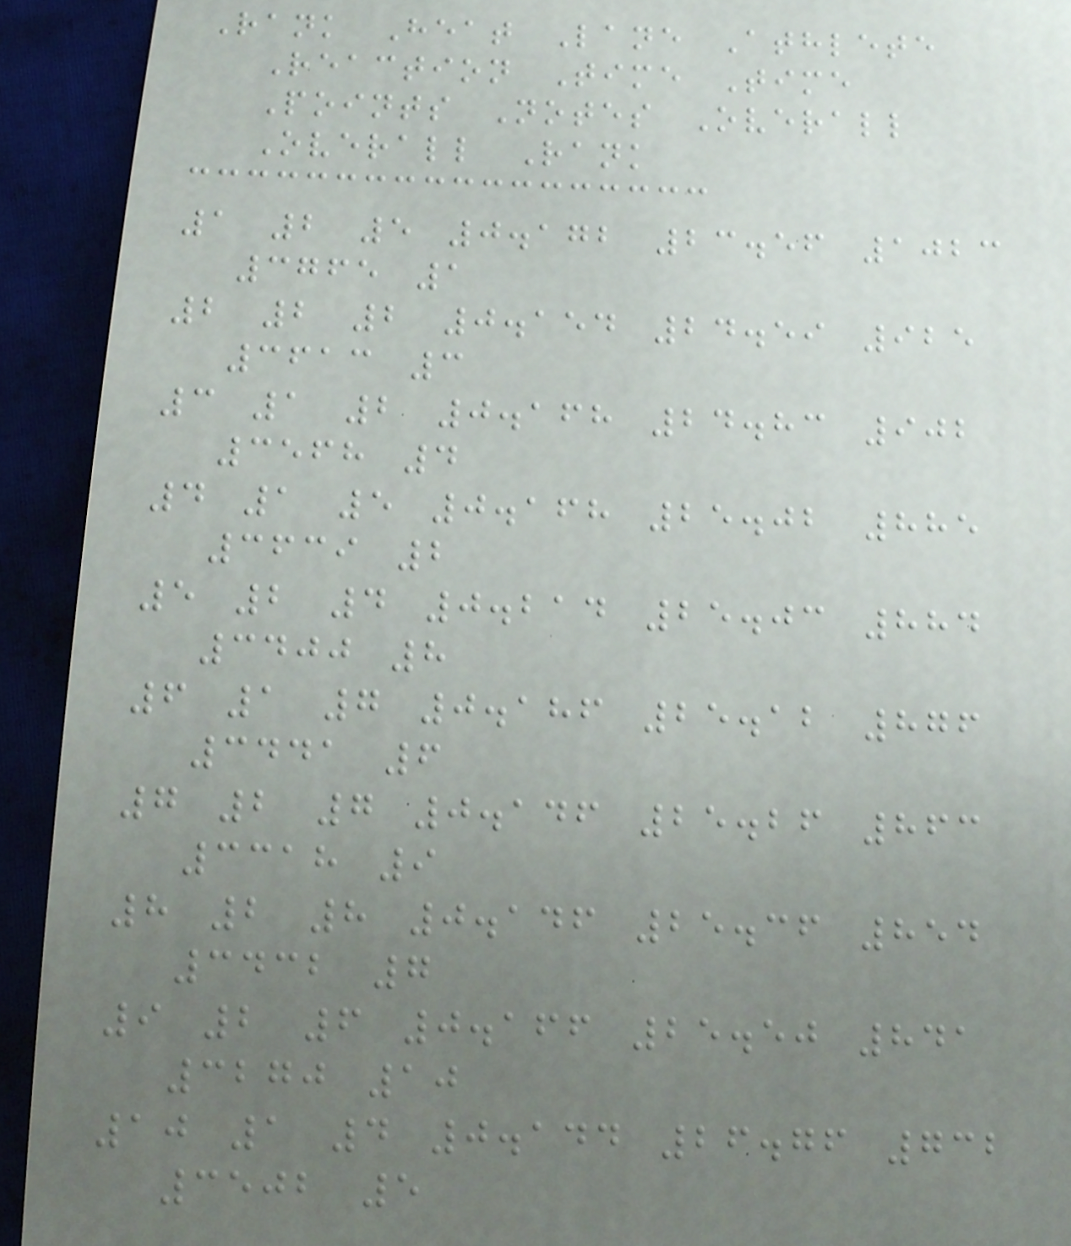Rank Heat Lane Athlete
Reaction Time Time
Points Notes Overall
Overall Rank
1 2 5 0.172 23.56 1023
3765 1
2 2 2 0.154 24.59 925
3613 3
3 1 2 0.168 24.83 902
3568 4
4 1 5 0.168 25.02 885
3639 2
5 2 4 0.214 25.03 884
3400 8
6 1 7 0.186 25.12 876
3441 6
7 2 7 0.146 25.26 863
3318 9
8 2 8 0.146 25.36 854
3432 7
9 2 6 0.166 25.50 841
3270 10
10 1 4 0.144 26.76 732
3502 5
